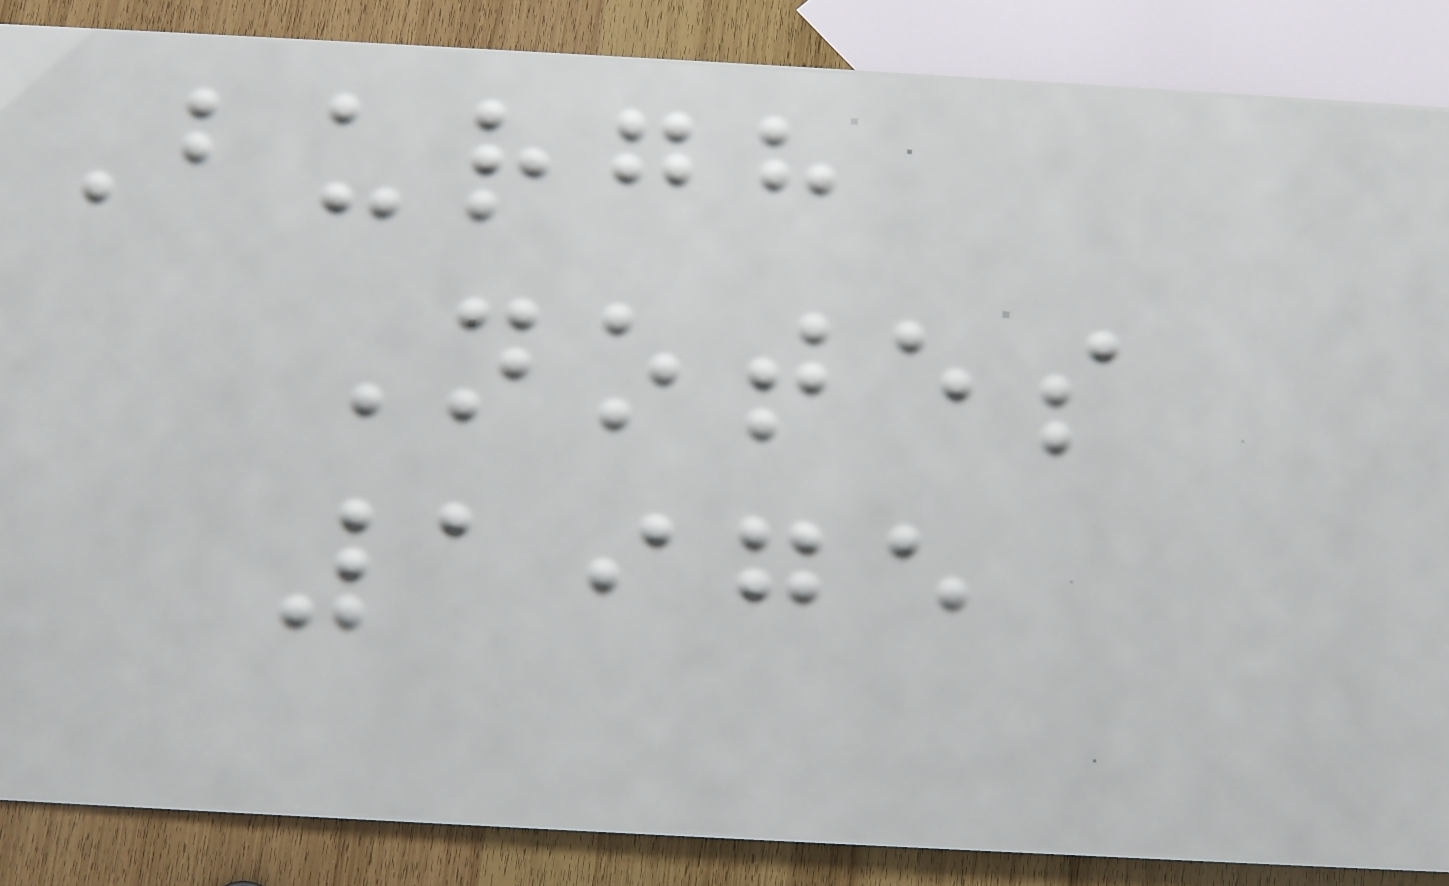Burgh
Notes
1975
